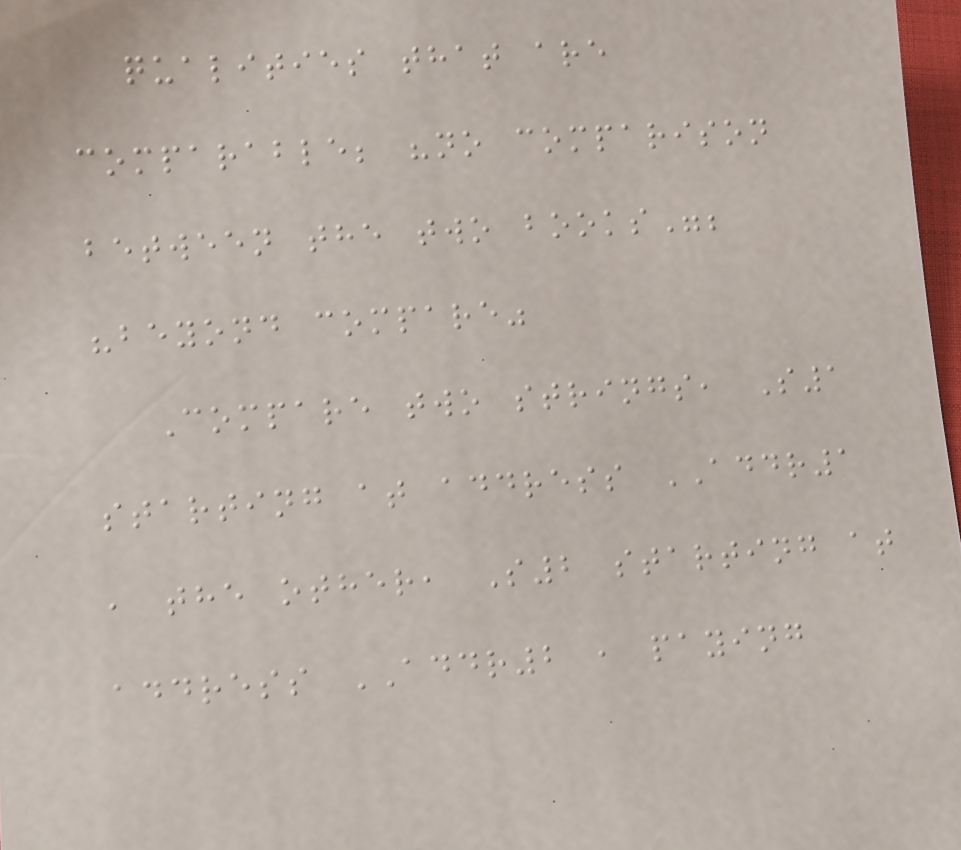qualities that are
comparable; "no comparison
between the two books";
"beyond compare"
Compare two strings, S1
starting at address ADDR1
, the other, S2 starting at
address ADDR2 , paying
